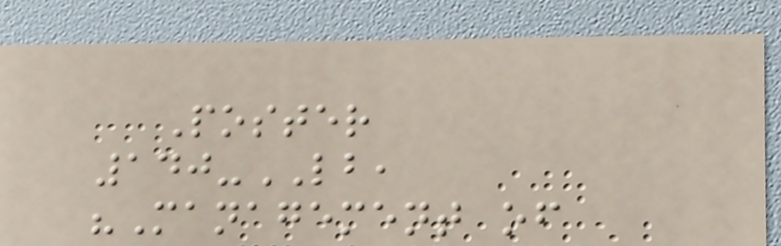Poster
140-LB,
"Management of
